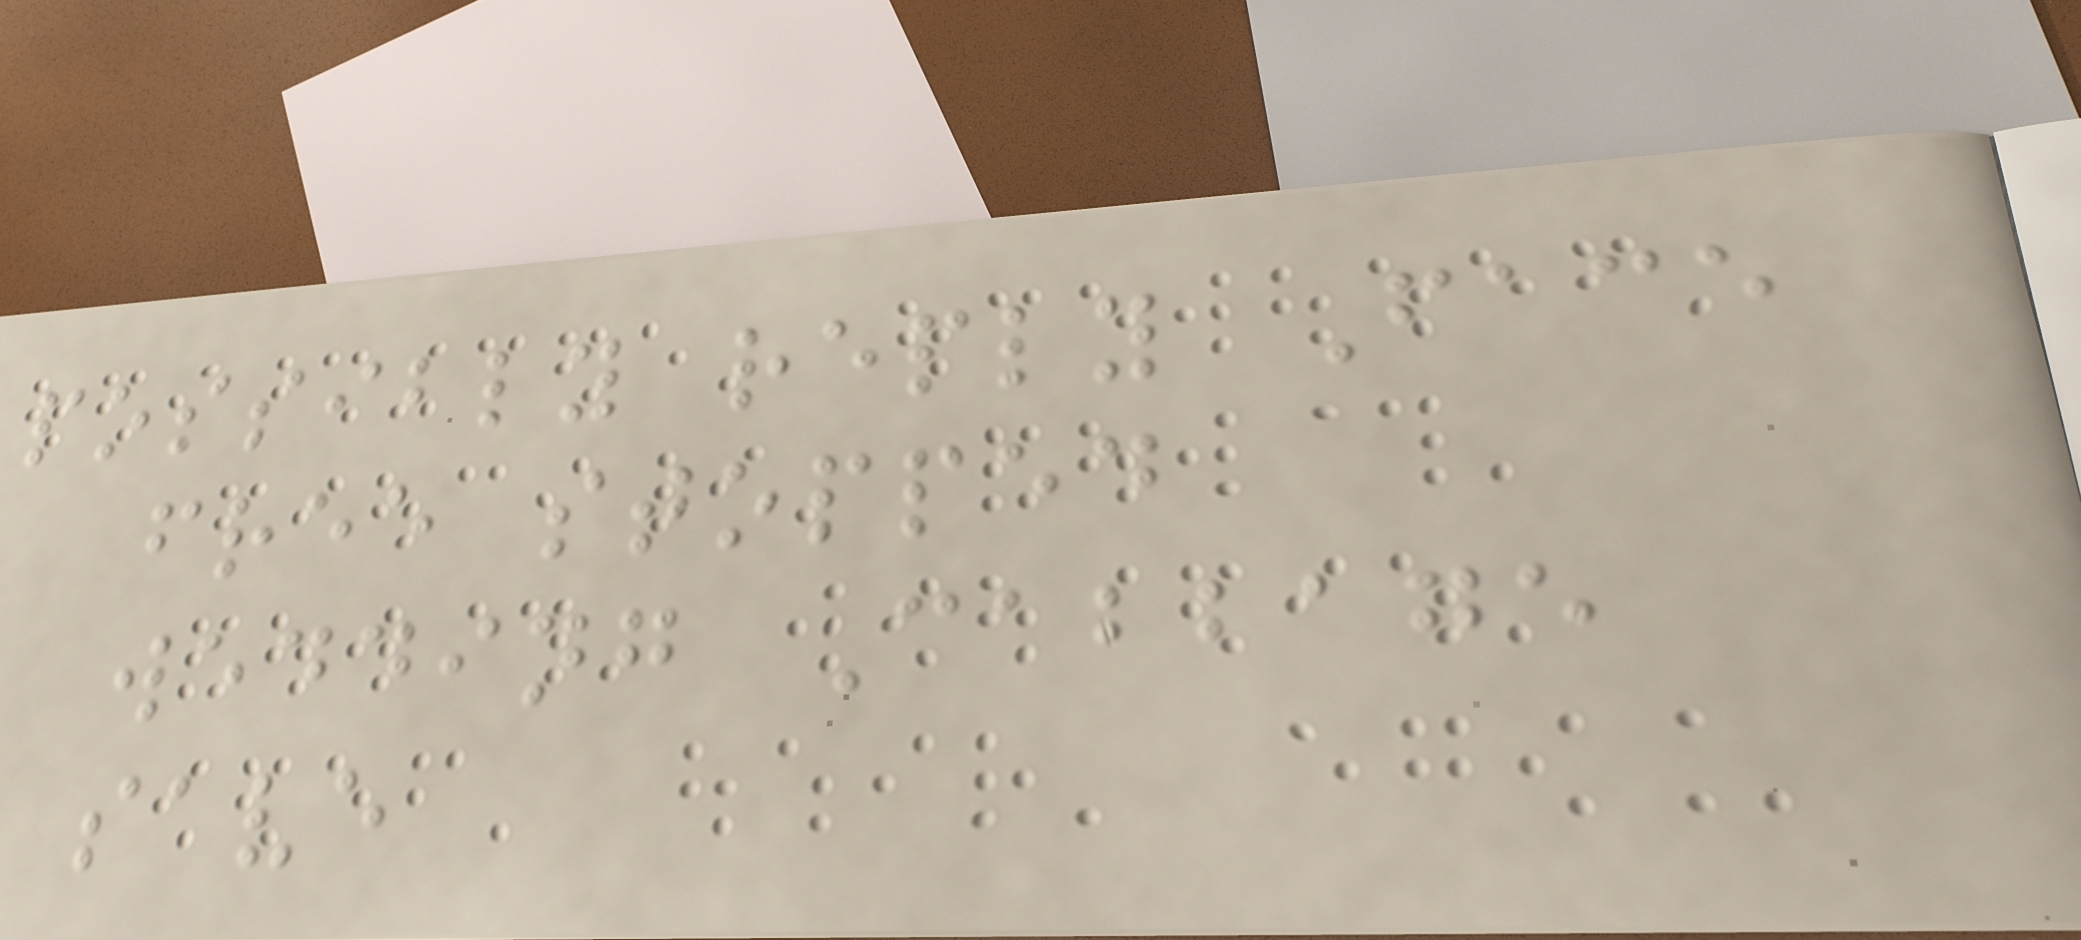possibly reply Face
free stopped
wedding Cabbage
save
